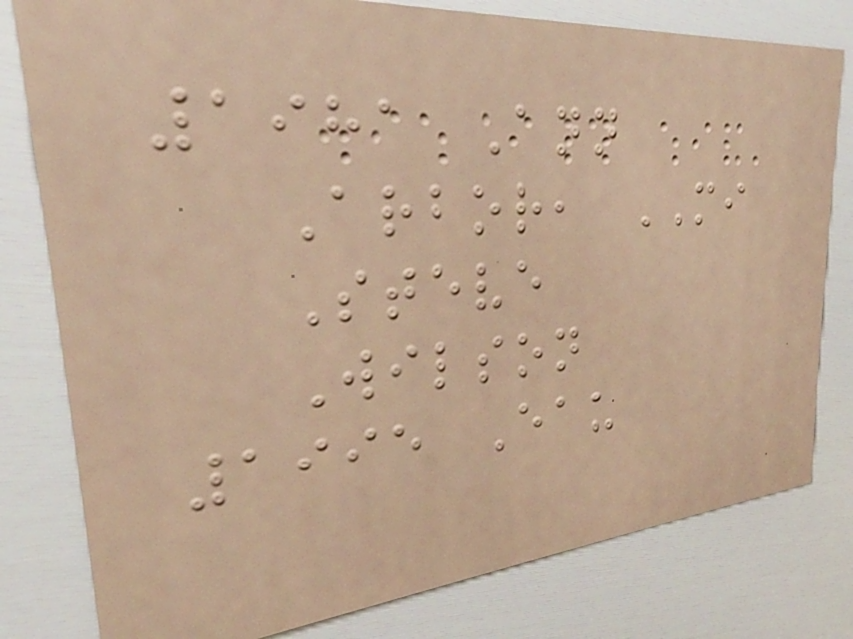1981 Ann
Arbor, MI
Steve
Wilson
1995 Eau
